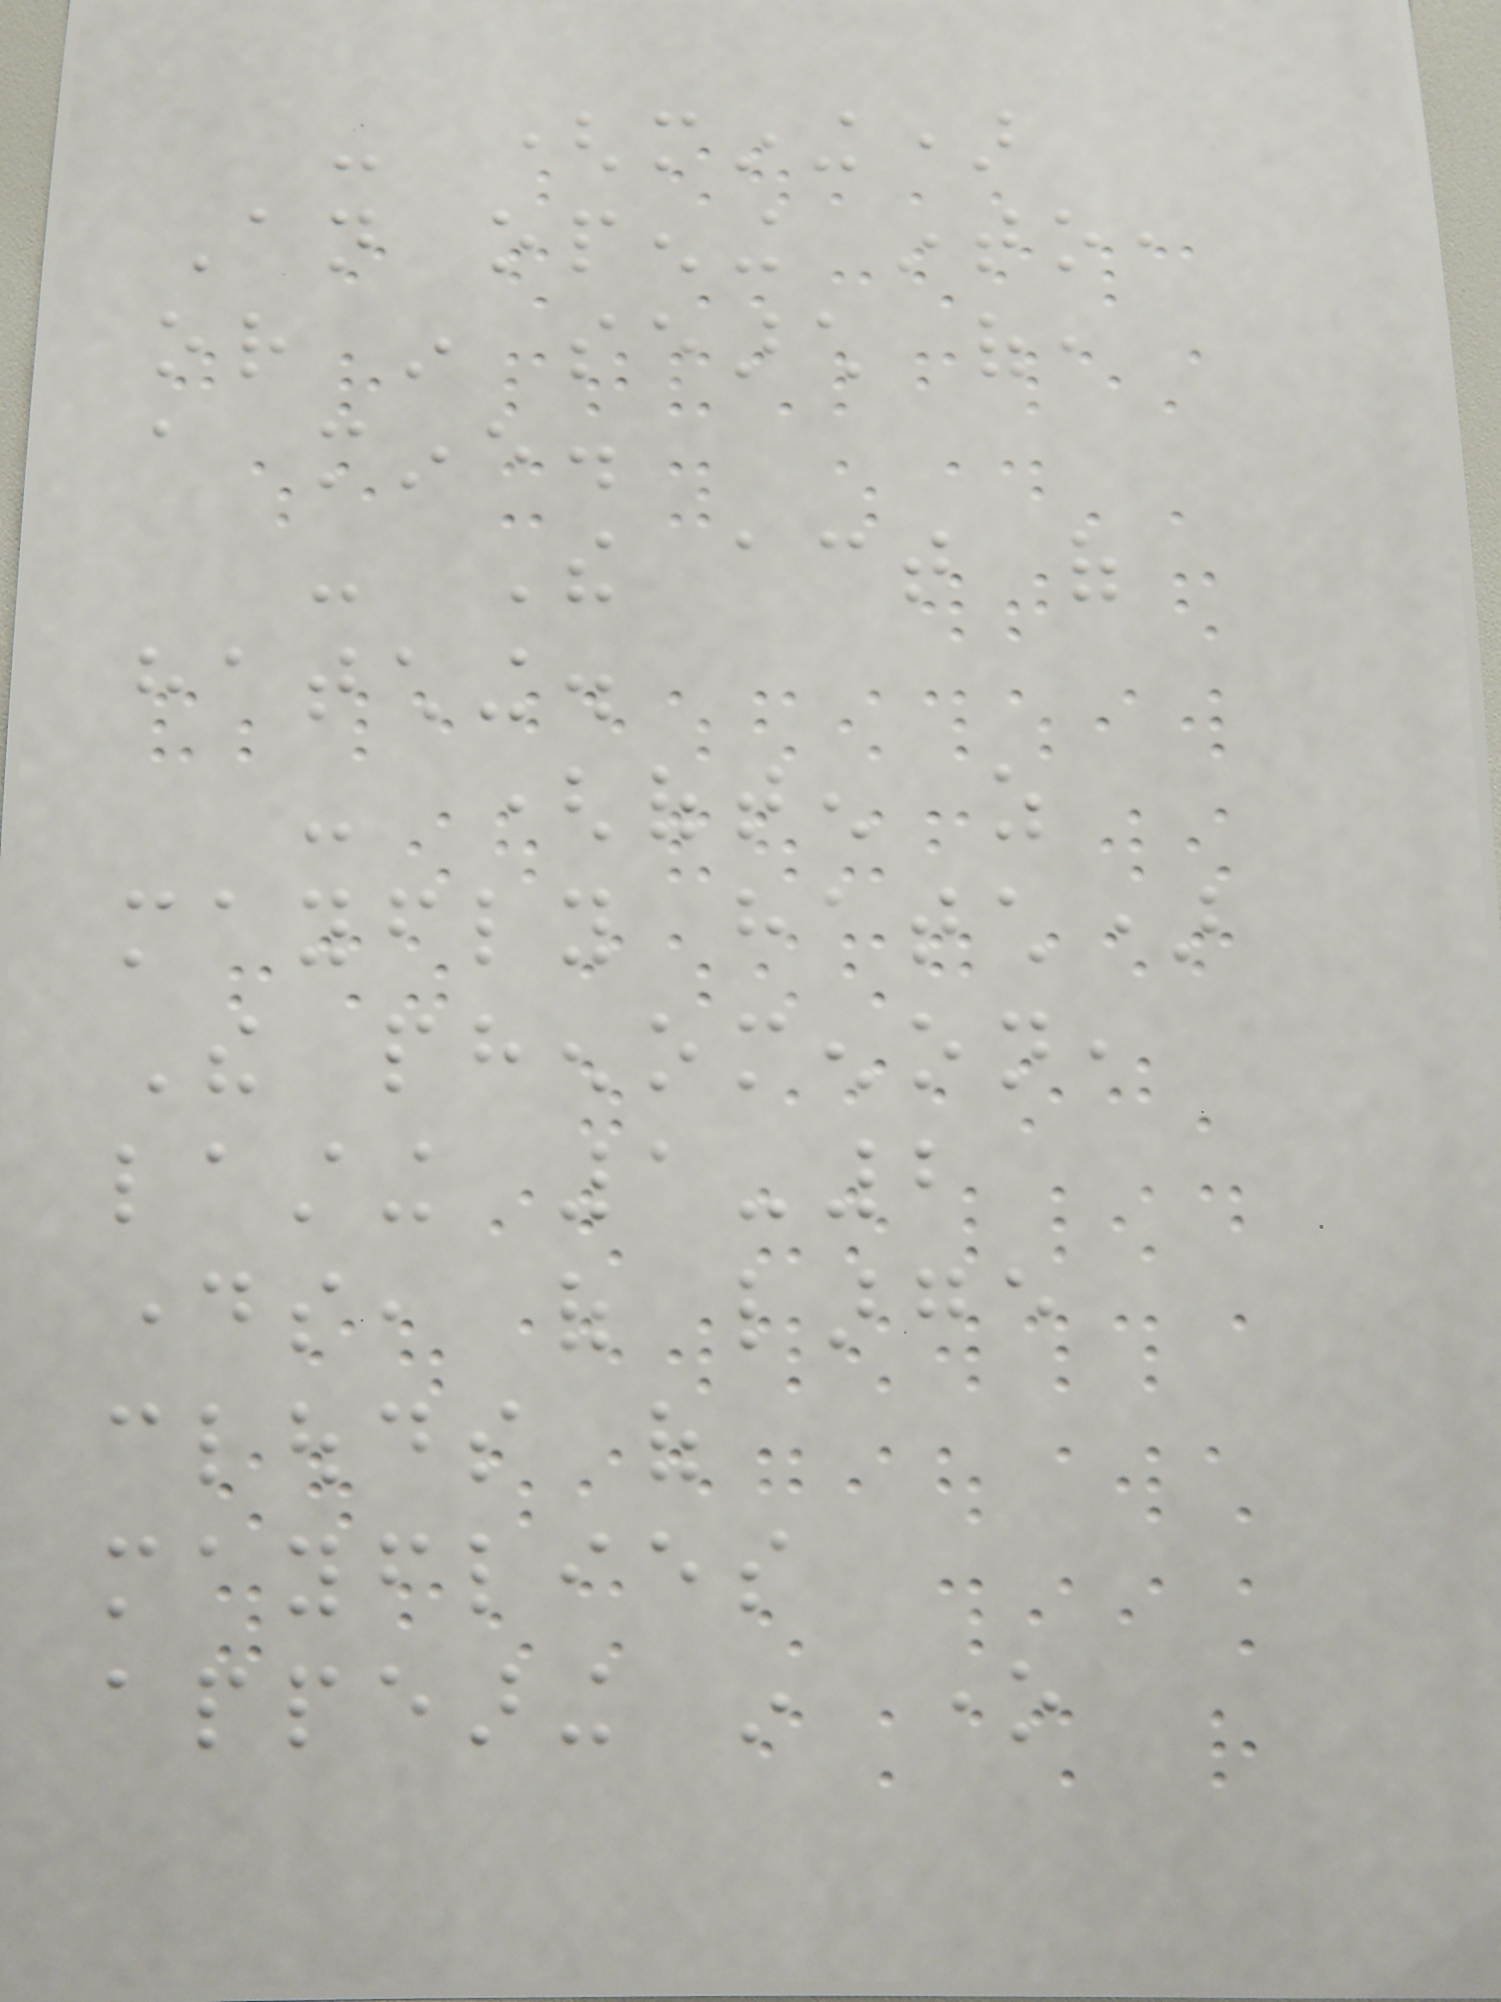- (mining)
An opening into,
or in search of,
a mine.
- The act of
hatching.
- (often as
mayfly hatch)
The phenomenon,
lasting 1-2
days, of large
clouds of
mayflies
appearing in one
